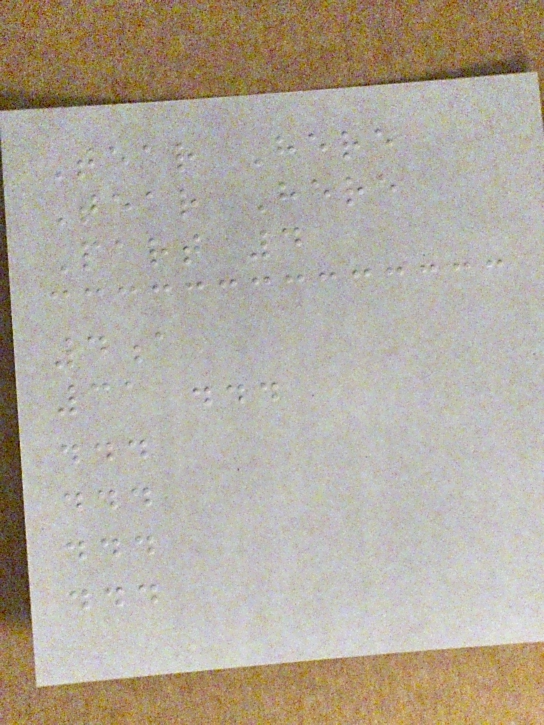Tear Here
Tear Here
Part 4
4a
31 ...
...
...
...
...
